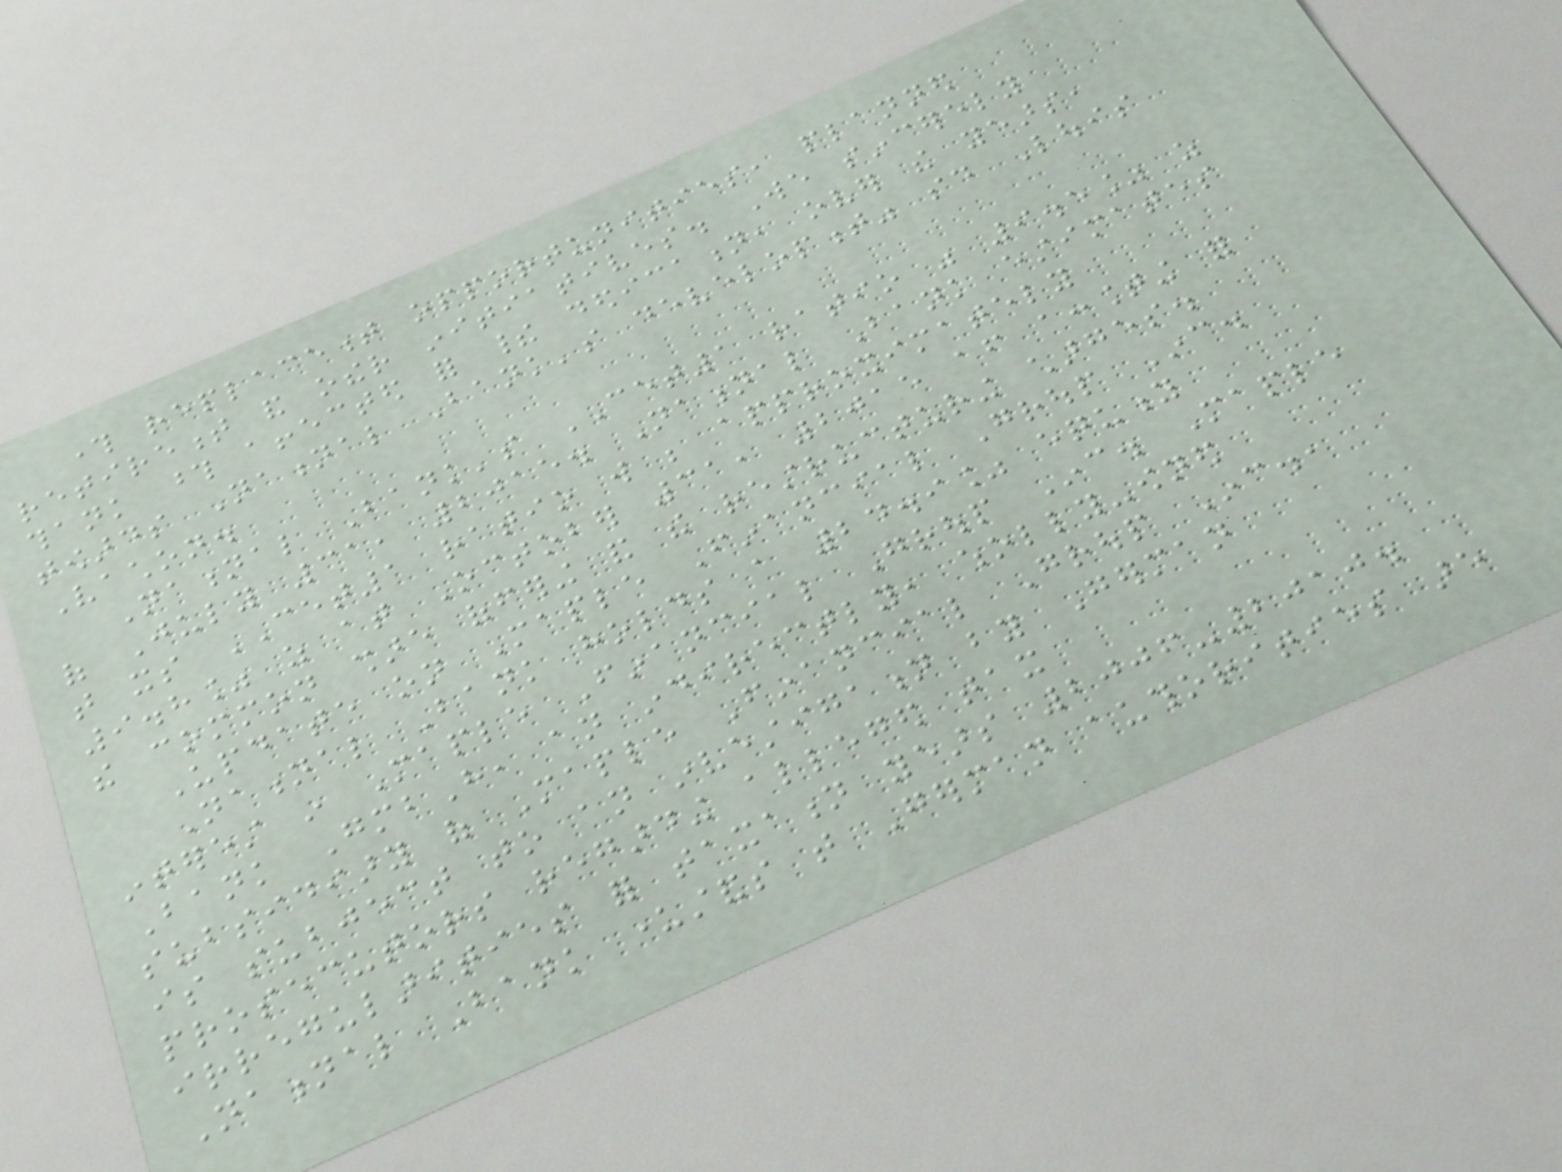through replacement opportunities, planned
retirement and other initiatives. We sincerely
thank those affected for their dedication, over the years,
towards National Bank's development" said Louis
Vachon.
National Bank's CET1 ratio was 9.5% as
of July 31, 2015. National Bank estimates
that its CET1 ratio will be approximately
9.8% as at October 31, 2015 after accounting for
the common share offering and the restructuring charges.
Update on Maple Financial Group Inc.
National Bank holds a 24.9% equity
interest in Maple Financial Group Inc. Maple
Bank GmbH, an indirectly, wholly-owned
subsidiary of Maple Financial Group Inc.,
is subject to an investigation by German
prosecutors regarding alleged tax
irregularities for taxation years 2006-2010.
National Bank understands that German authorities are
